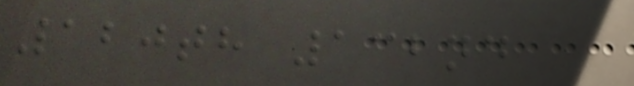120th 132nd
